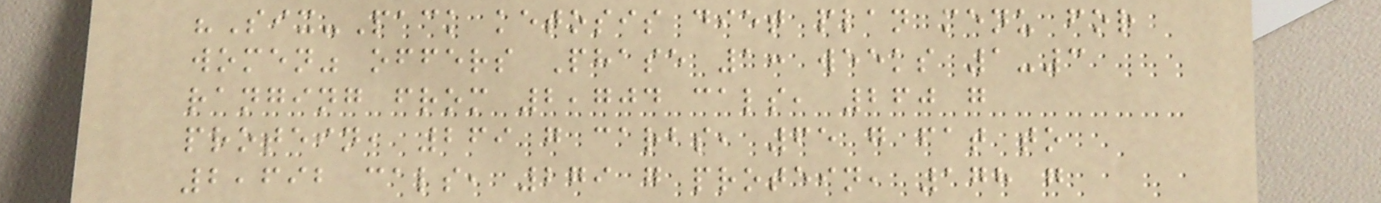"Six-Pack ketosis diet plan menu for
women" offers Phase 1: weeks 1-3
ranging from 2,704 cals, 260 g
protein, 269 g carbs, 65 g fat to
2,692 cals, 279 g protein, 178 g
